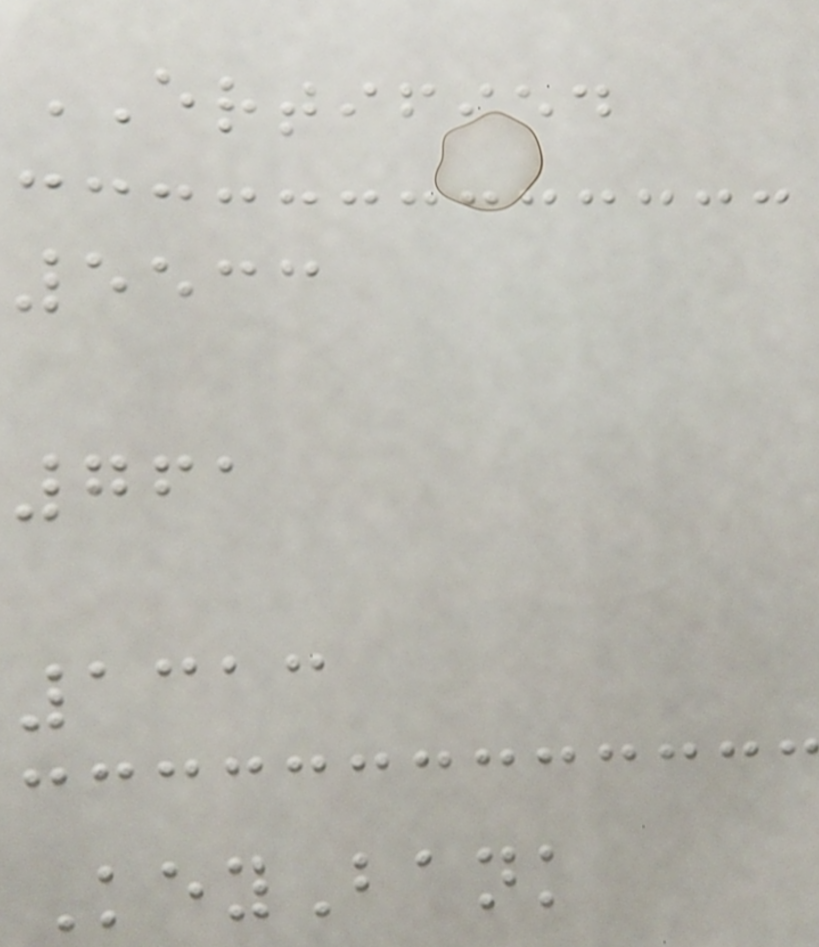ERTIFIED
5533
761
1313
KeyBank
